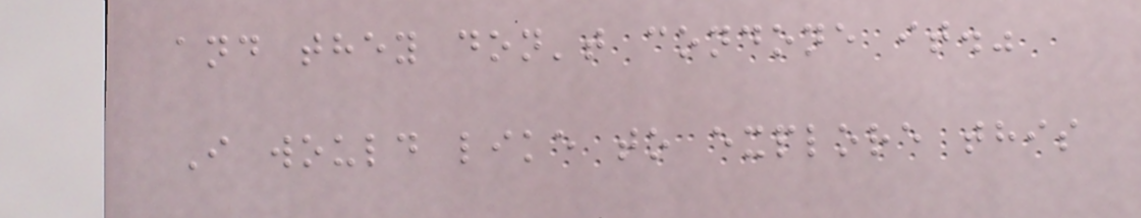and they don't condone it."
I would like to explore this
